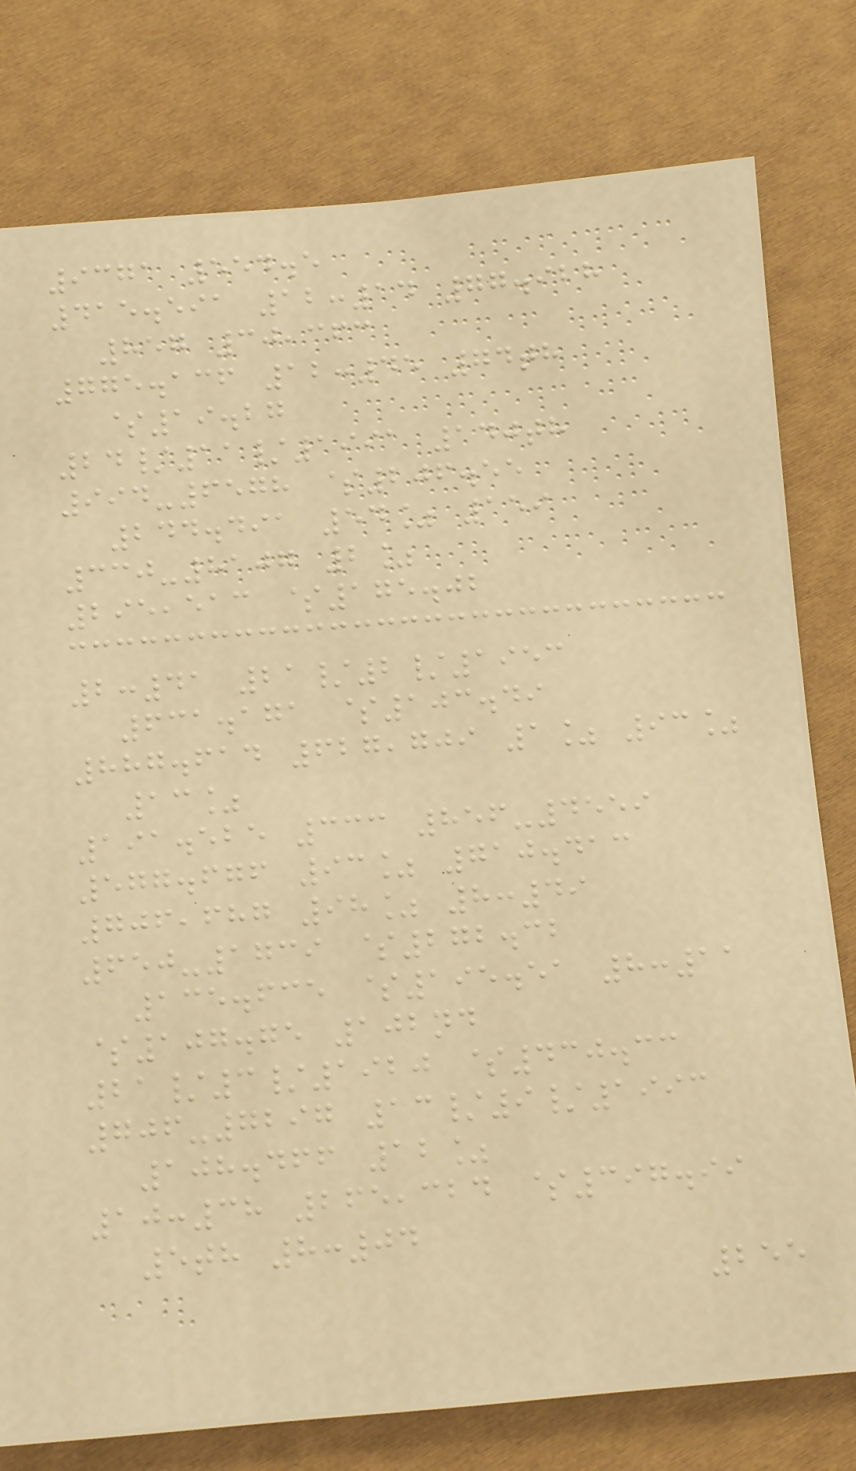9371 554.5
415.591 12:14 77.928
857 30,363
775.136 12:45 74th
$19.27
24/11/1991 140th
994-6578 $206.55
244.491 54% 159
330-8107 2%
295,513 $175.02
2:41 21/2/1953
631.171 $103.49
887.614 627,709 1% 93%
13%
191.525 333 856-4559
577.676 93% 710.413
706,687 98% 8:49
650-1739 $272.32
135.635 $195.51 8:11
$107.75 102nd
21/3/1920 $430.33
706-7297 13/9/1993
108.466 12%
10:38 265,324 $397.99
5th 8:04
255
